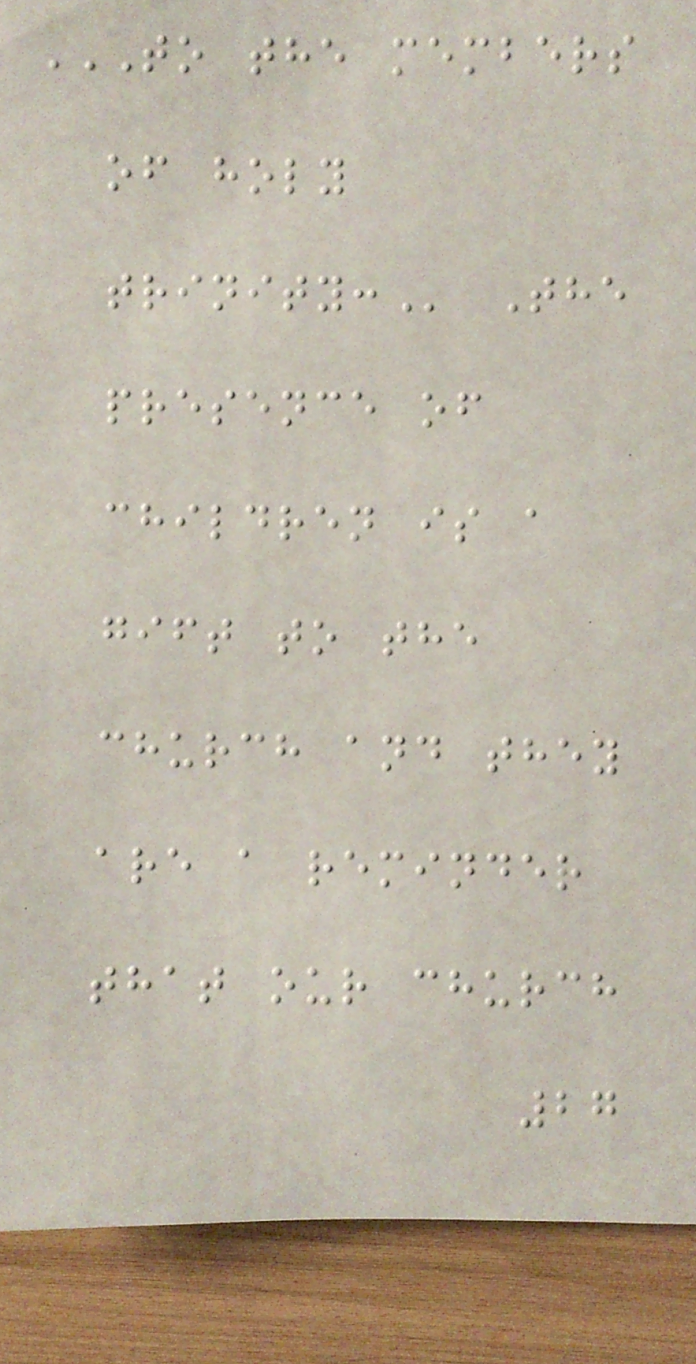TO THE MEMBERS
OF HOLY
TRINITY: The
presence of
children is a
gift to the
church and they
are a reminder
that our church
27
